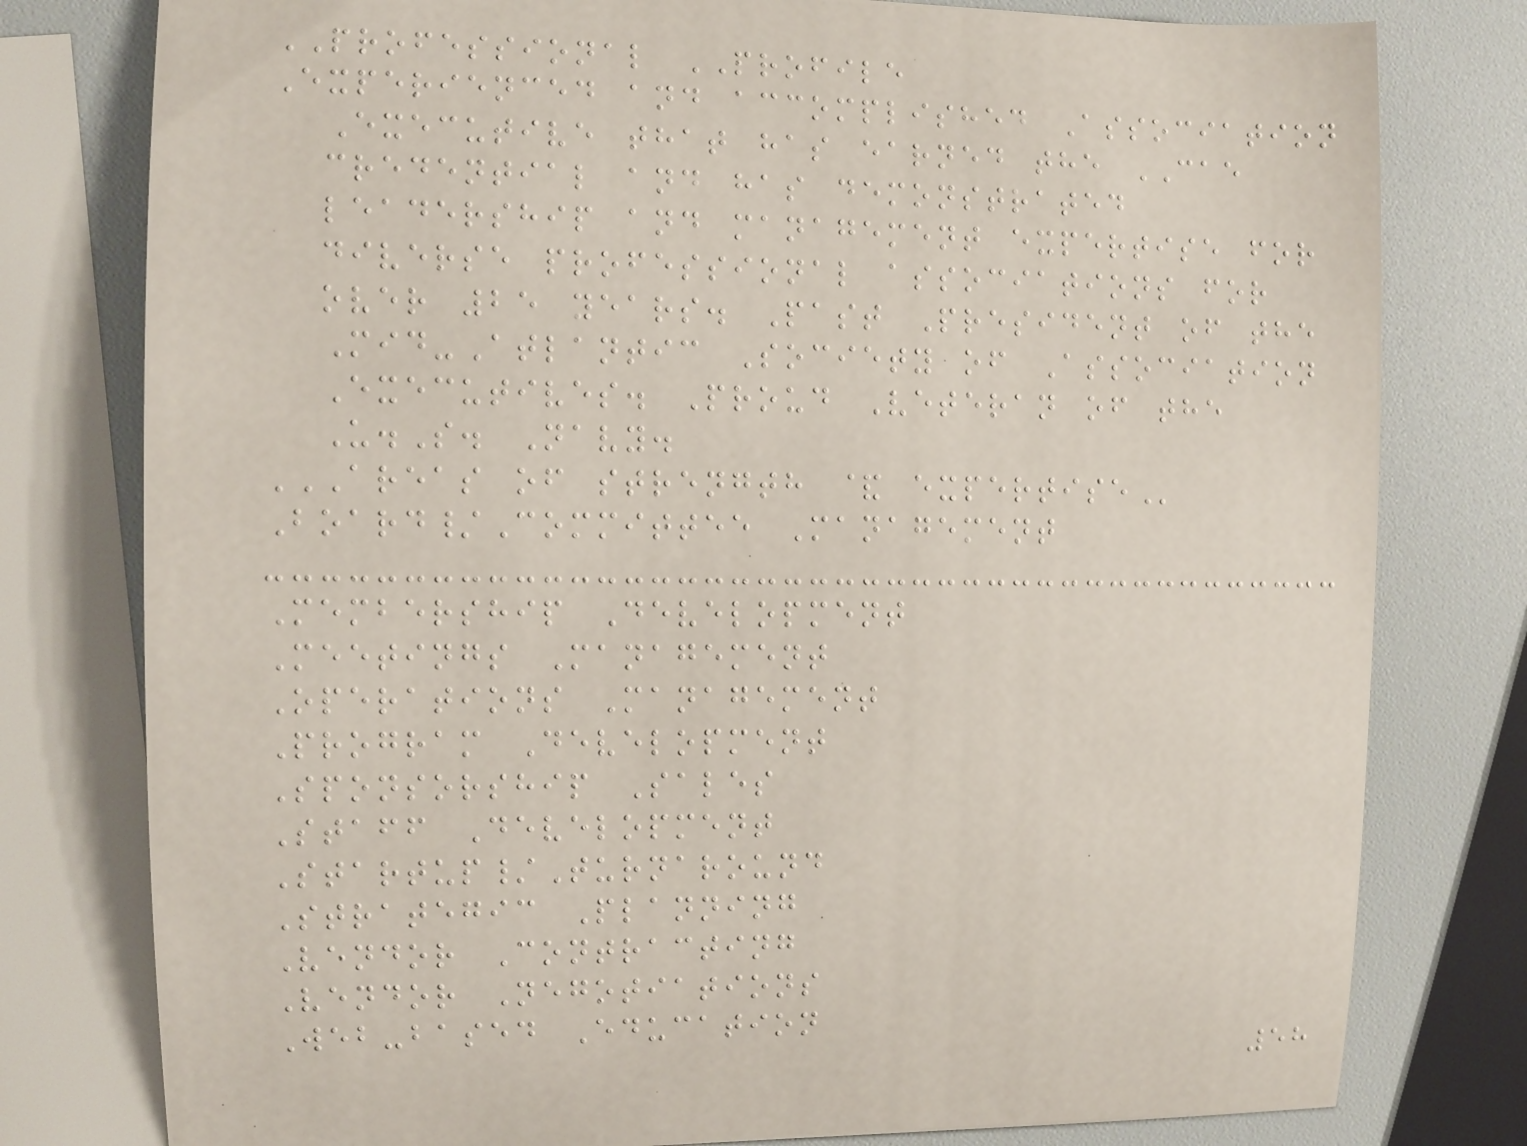PROFESSIONAL PROFILE
Experienced and accomplished Association
Executive that has earned the CAE
credential and has demonstrated
leadership and management expertise for
diverse professional associations for
over 25 years. Past President of the
Mid-Atlantic Society of Association
Executives. Proud Veteran of the
U.S. Navy.
AREAS OF STRENGTH & EXPERTISE
Board/Committee Management
Membership Development
Meetings Management
Operations Management
Program Development
Sponsorship Sales
Staff Development
Startup/Turnaround
Strategic Planning
Vendor Contracting
Vendor Negotiations
Web-based Education
58
